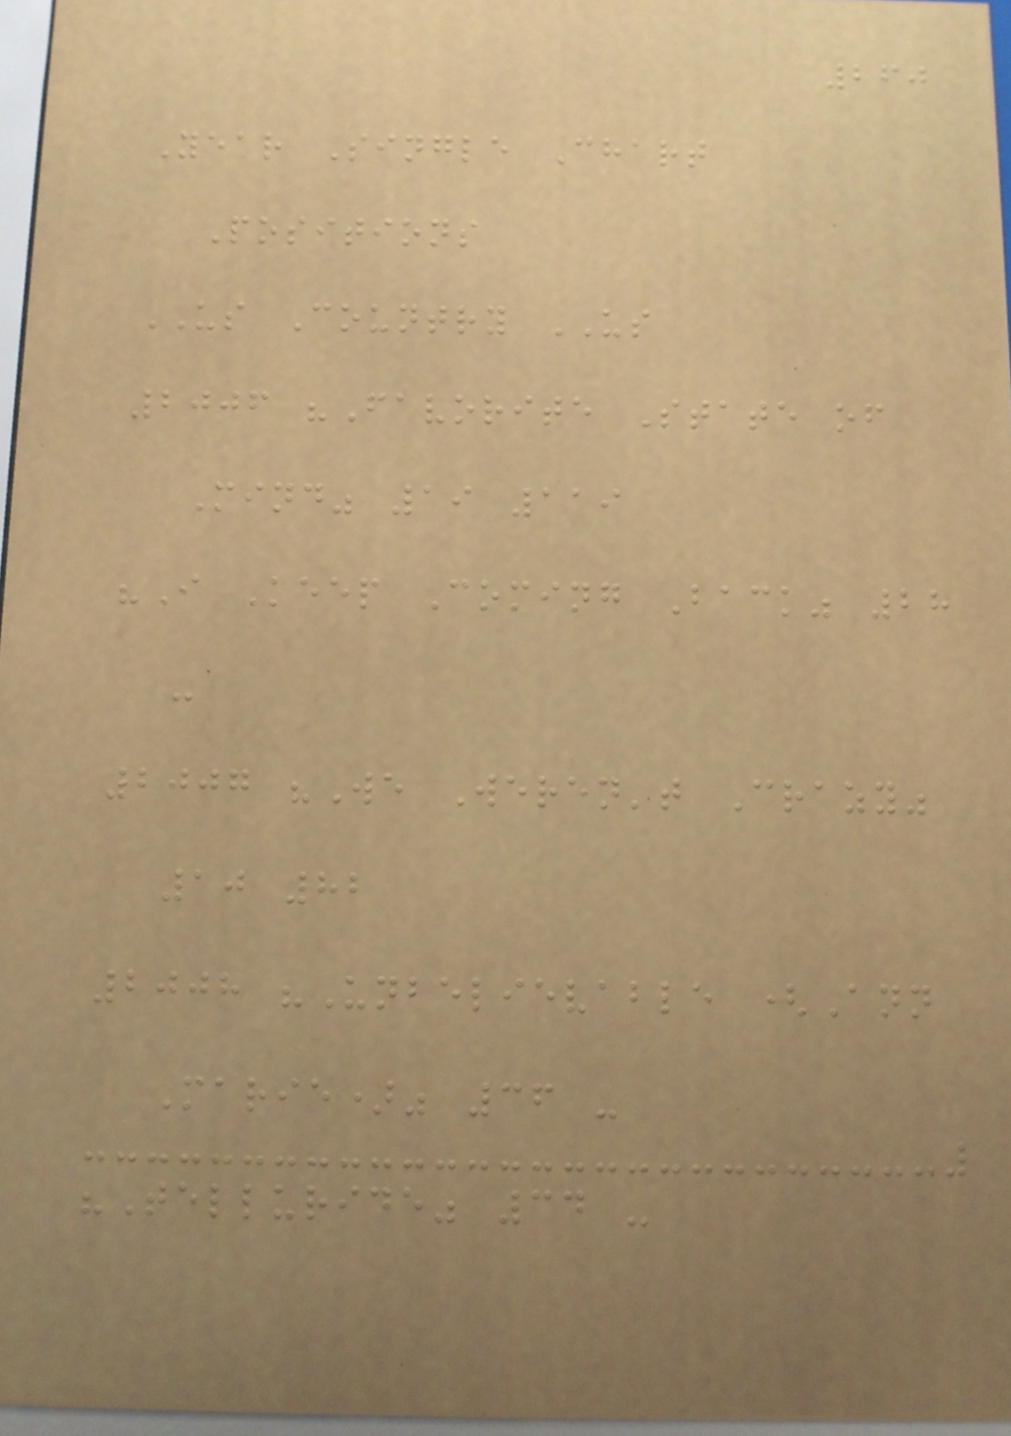260
Year Single Chart
Positions
US Country US
2006 "Favorite State of
Mind" 19 119
"I Keep Coming Back" 28
-
2007 "We Weren't Crazy"
10 82
2008 "Unbelievable (Ann
Marie)" 36 -
"Telluride" 34 -
